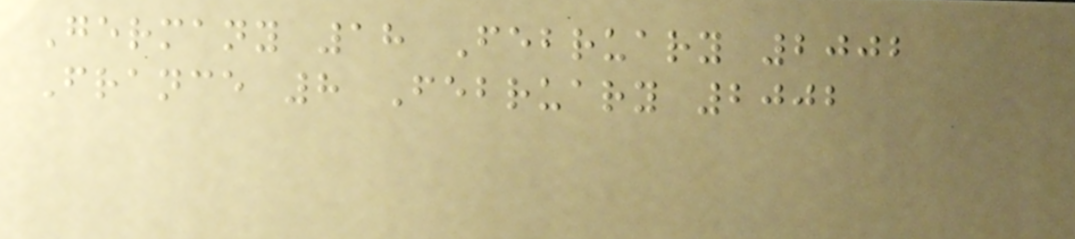Germany 18 February 2002
France 8 February 2002
